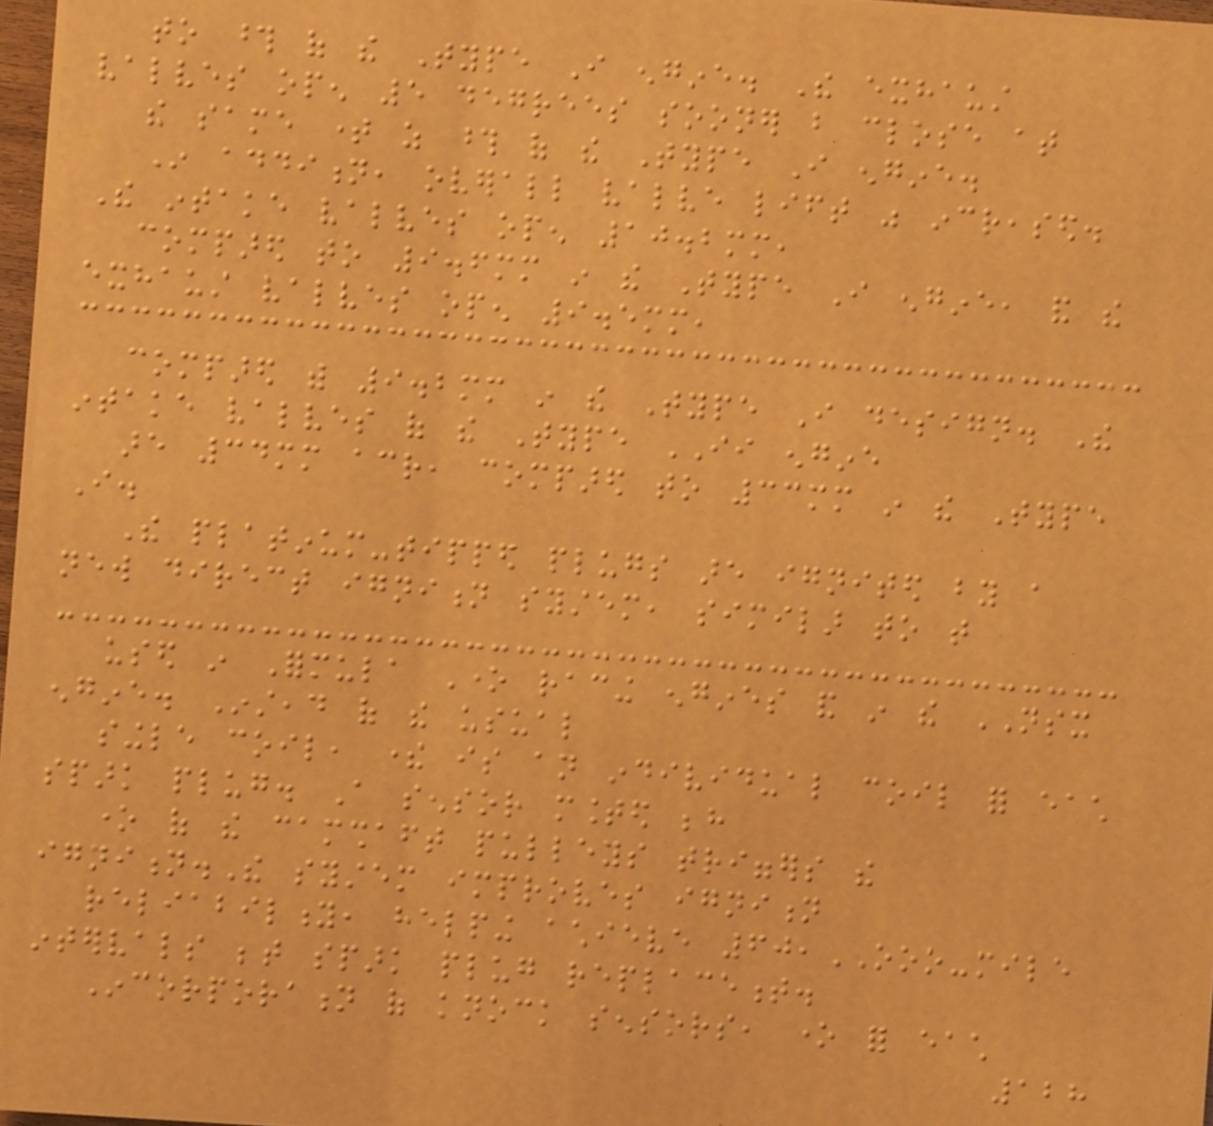to those of the Type I engine. The exhaust
valves open 5 degrees sooner but close at
the same time as those of the Type I engine.
In addition, overall valve lift was increased.
The intake valves open 10.2mm,
compared to 9.6mm in the Type I engine, and the
exhaust valves open 9.5mm,
compared with 9.2mm in the Type I design. The
intake valves of the Type II engine
are 34mm across, compared to 33mm in the Type
I.
The platinum-tipped plugs are ignited by a
new direct ignition system, similar to that
used in Formula One racing engines and in the NSX
engine. Instead of the usual
single coil, there is an individual coil for each
spark plug. A sensor mounted behind
one of the camshaft pulleys triggers the
ignition.The system improves ignition
reliability, helping achieve 60,OOO-mile
intervals between spark plug replacement.
Incorporation of knock sensors, one for each
128
